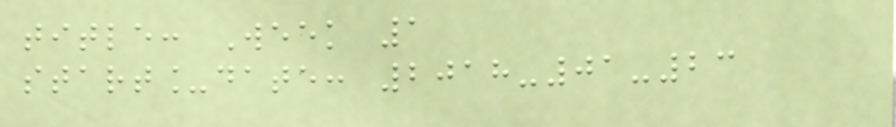title: Week 1
start_date: 2018-01-23
